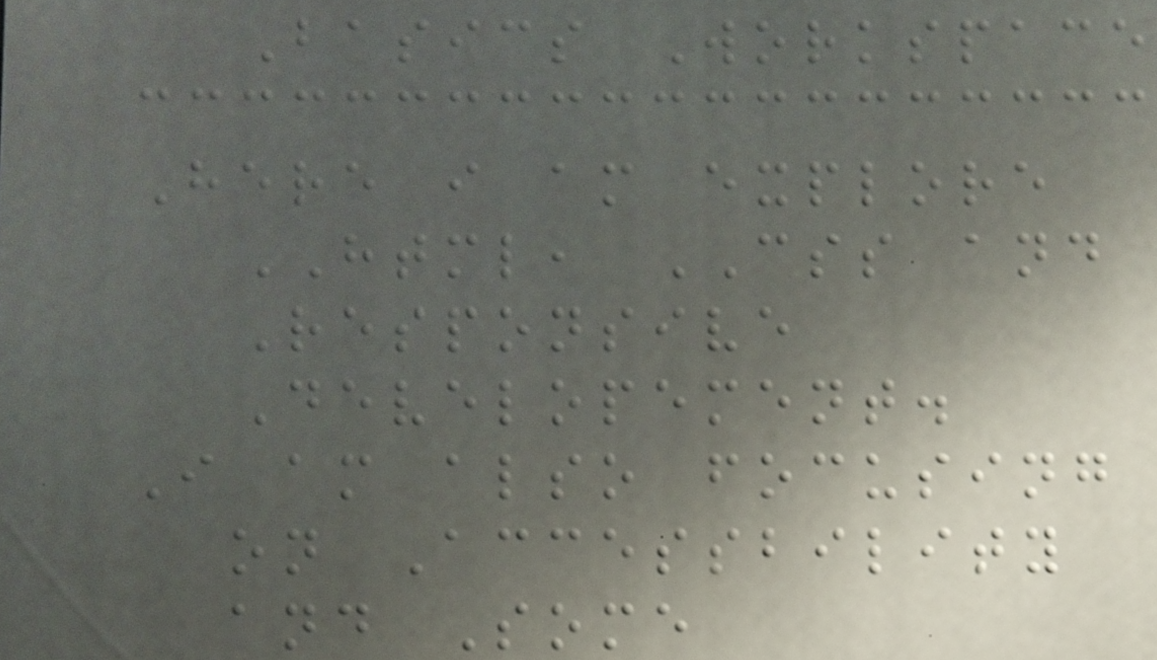Basics Workspace
Here i am explore
HTML, CSS and
Responsive
Developement.
I am also focusing
on Accessbility
and Some
